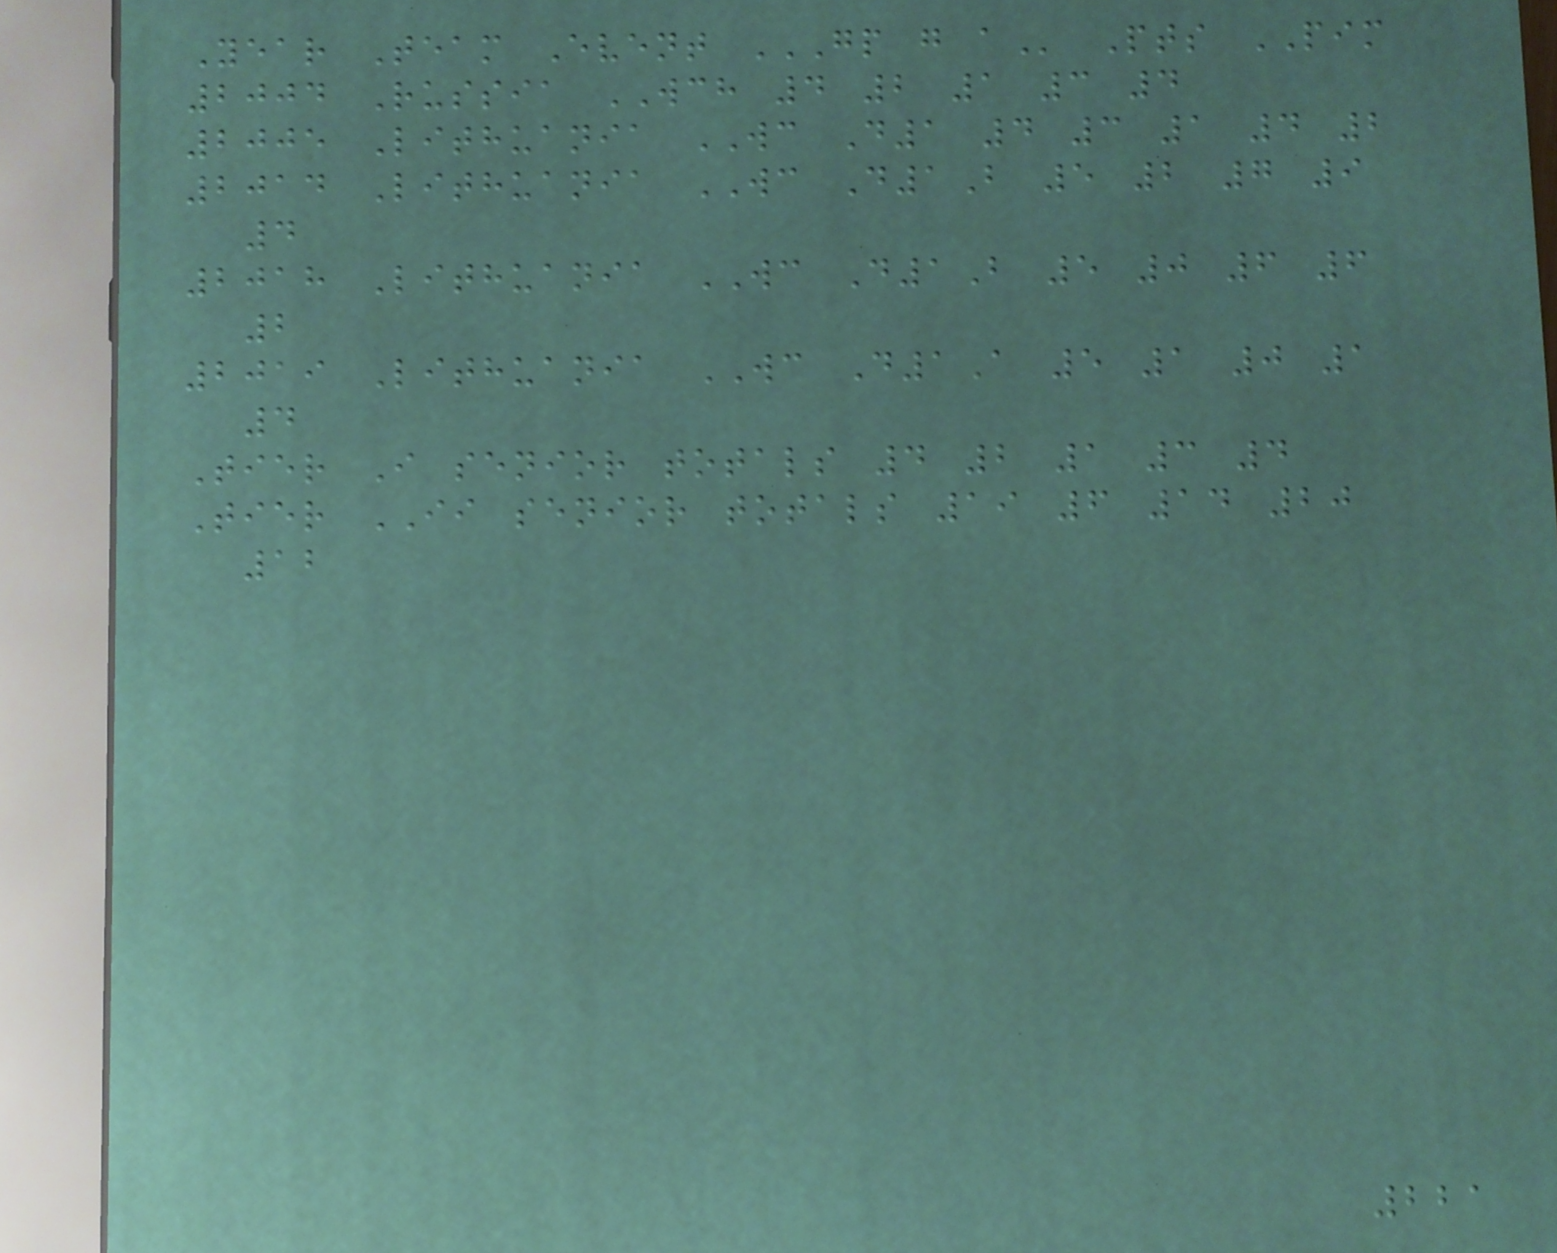Year Team Event GP G A Pts PIM
2004 Russia WCH 4 2 1 3 4
2005 Lithuania WC D1 4 3 1 4 2
2014 Lithuania WC D1B 5 2 7 9
4
2018 Lithuania WC D1B 5 0 6 6
2
2019 Lithuania WC D1A 5 1 0 1
4
Tier I senior totals 4 2 1 3 4
Tier II senior totals 19 6 14 20
12
221
